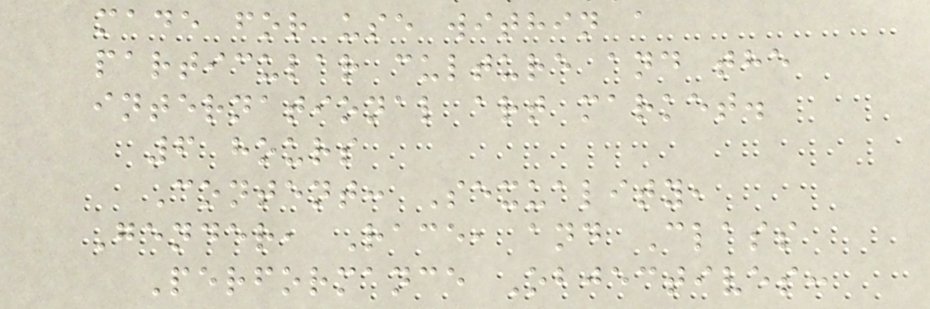made for use within a
particular culture and the
international art market.
6 hours
Content: Sexuality,
Gender, Race, and Class
Performance Objectives:
